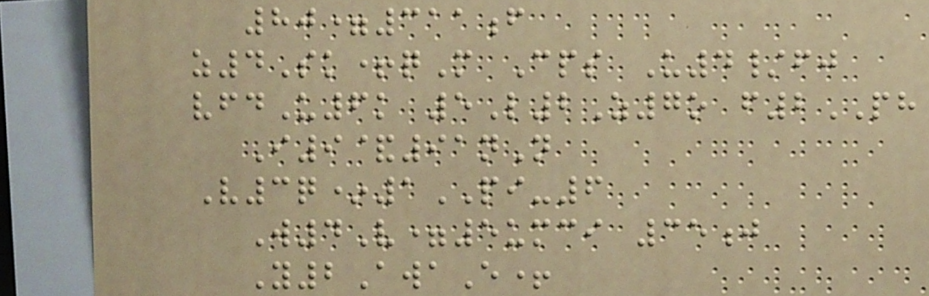80=311f
z4Sk+qM Cps U4/fj
vfdU6k 5L2Z7o f2PH
I9&91nN
V3q*1PI-6
W4V=5umci 35j
Y2AwaE+
